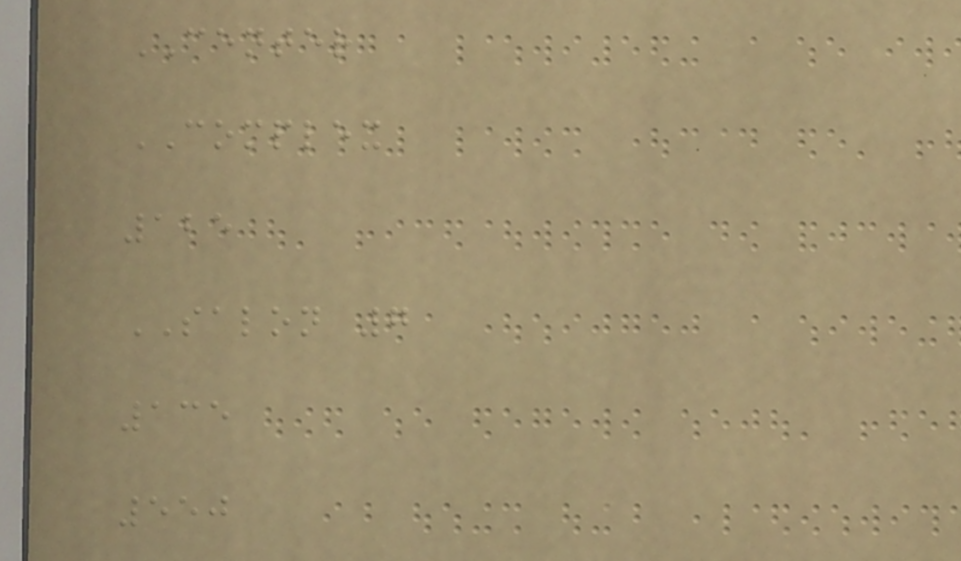CENTER
COMPLEX
125
SALON 7
135
550
